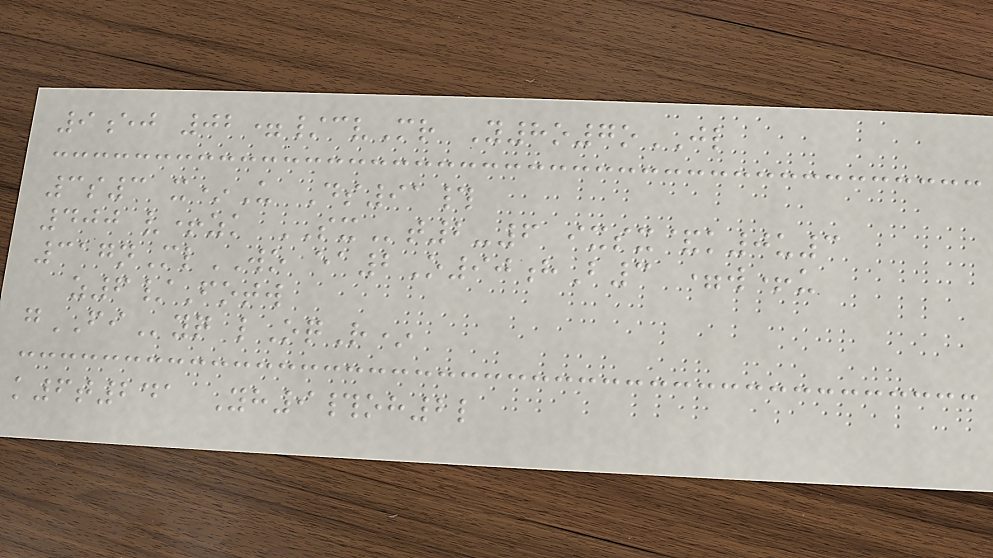9ej 02=/cvMr Y8o7oJL
3s3 x*U Ds91#
400 v+zk SXt2-6 ixsx&k0u3
317nMlWO ea2O90hB3 =w+u
z6/Fotw
gFIyq lOqR*
k6t241 Yh9#oh2l
